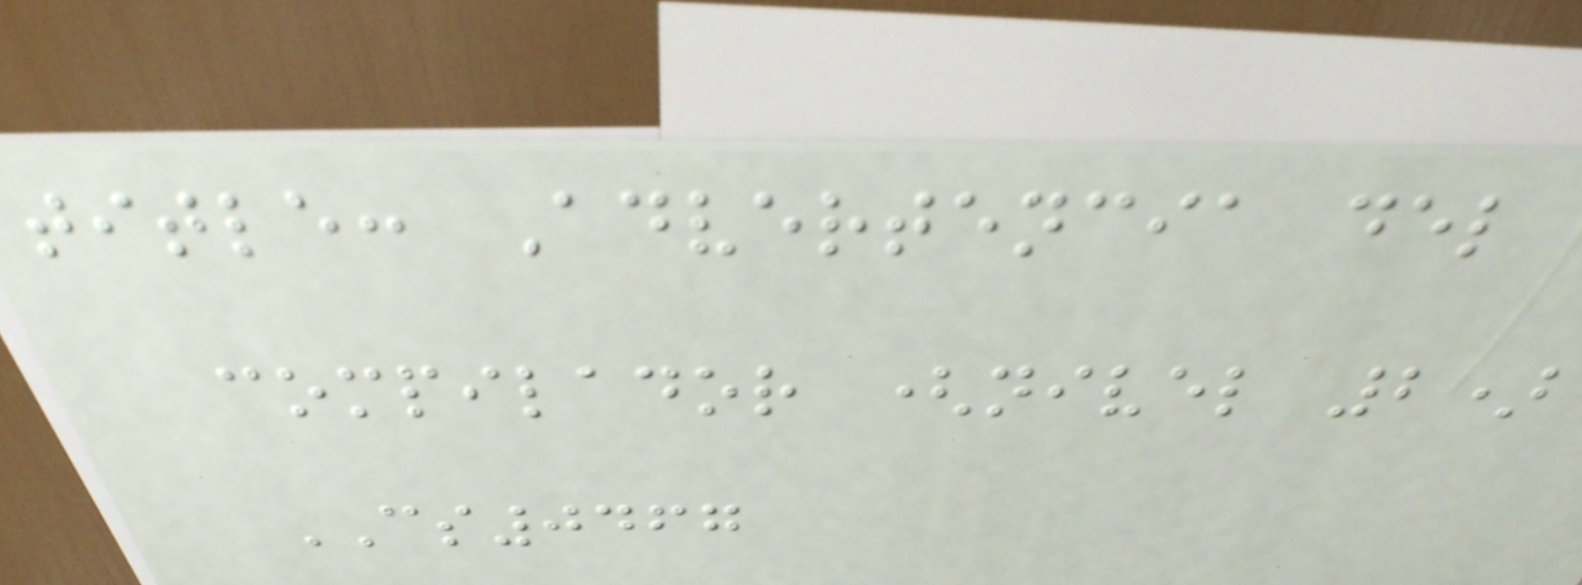title: Advertencia del
compilador (nivel 2)
CS0467
